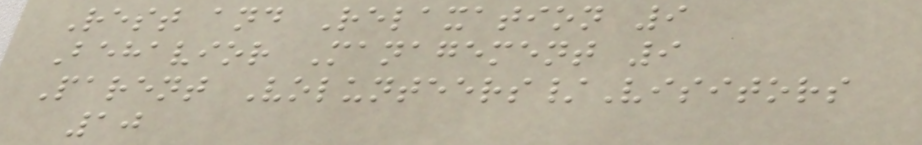Rest and Relaxation 9
Behavior Management 9
Parent Volunteers/Visitors
10
